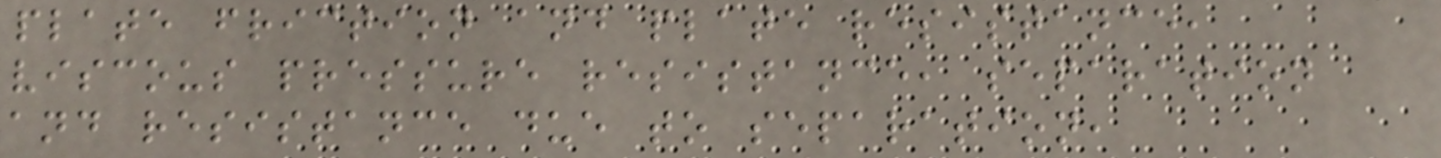plate friction and plate resistance,
viscous pressure resistance, separation
and resistance due to separation,
